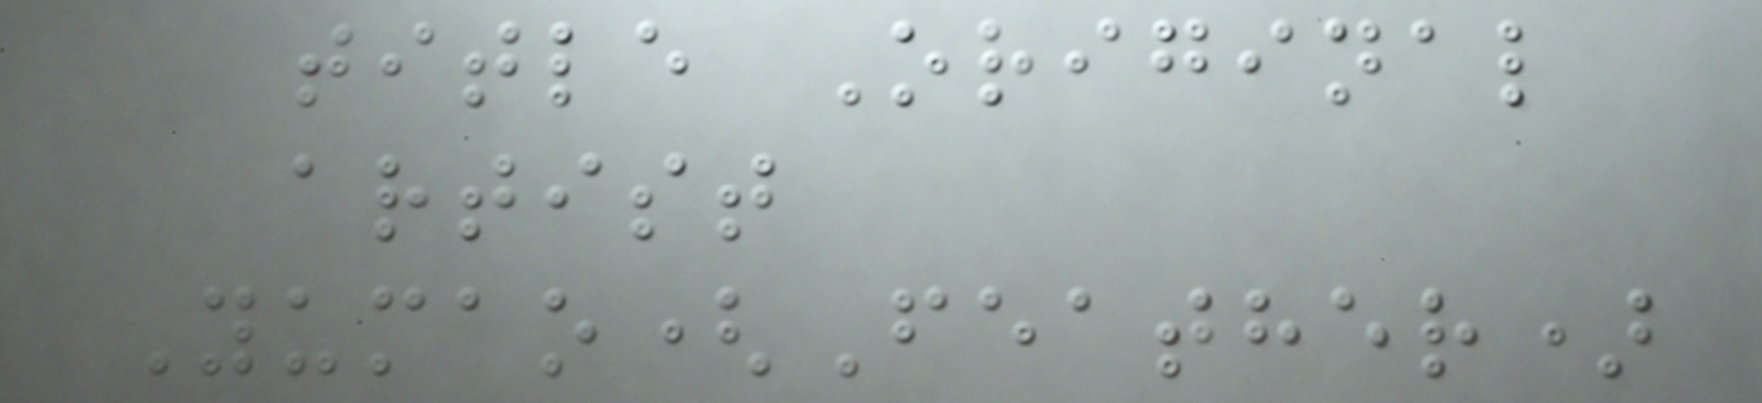title Original
artist
Yumao(Feather)
